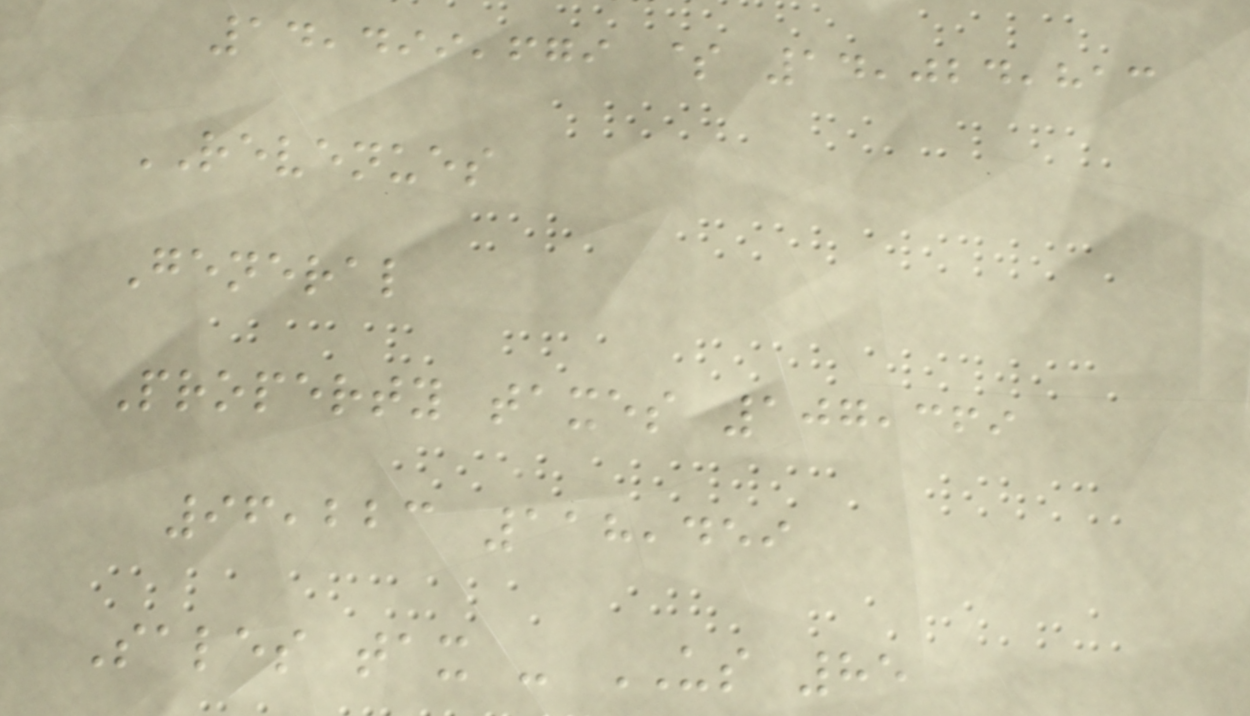14,499,679 $ 14,024,813
REVENUES
General
Property taxes 107,369
96,223 118,459
Sales tax - US 85
